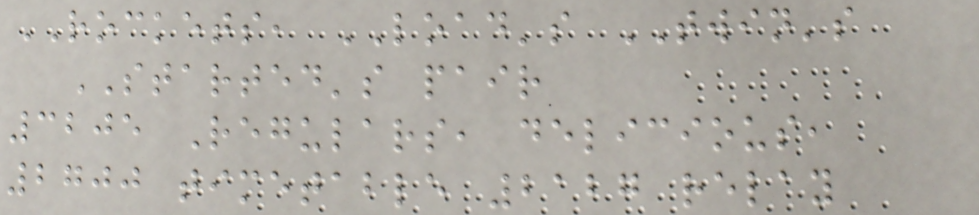ROCKETS, LOAD's TWIN's
STARTED's pair
3205 Regulars, delicious,
2700 timetable 2127 relay
